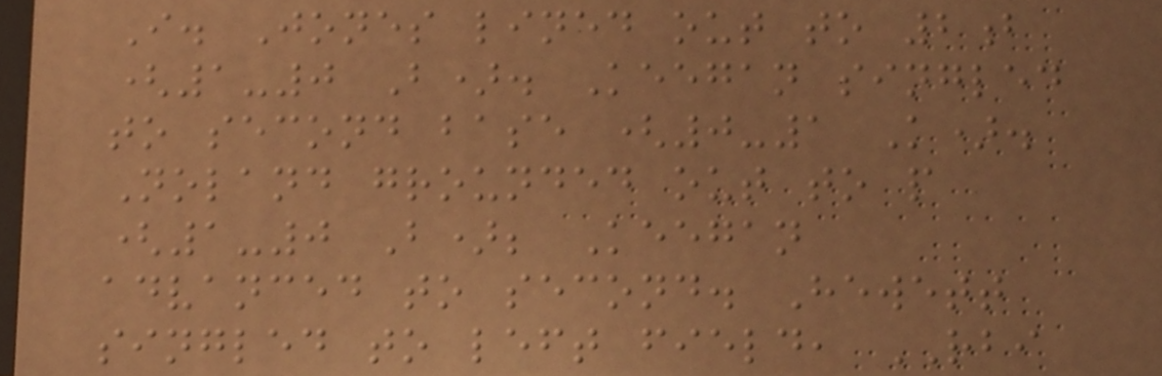I. Jones lined out to 2b
(1-0 B). Keegan singled
to second base (0-1 K).
Noland grounded out to p
(1-0 B); Keegan
advanced to second. Hewett
singled to left field, RBI
